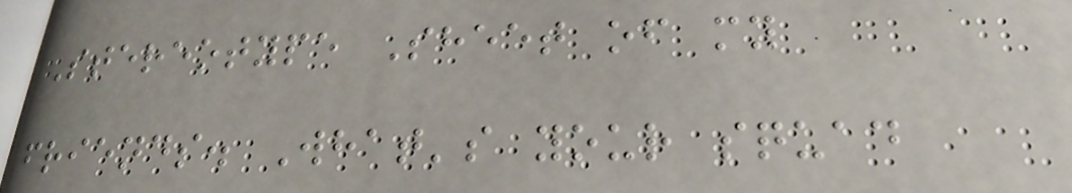Stereotype Sheet of my
friends. What's your squad
